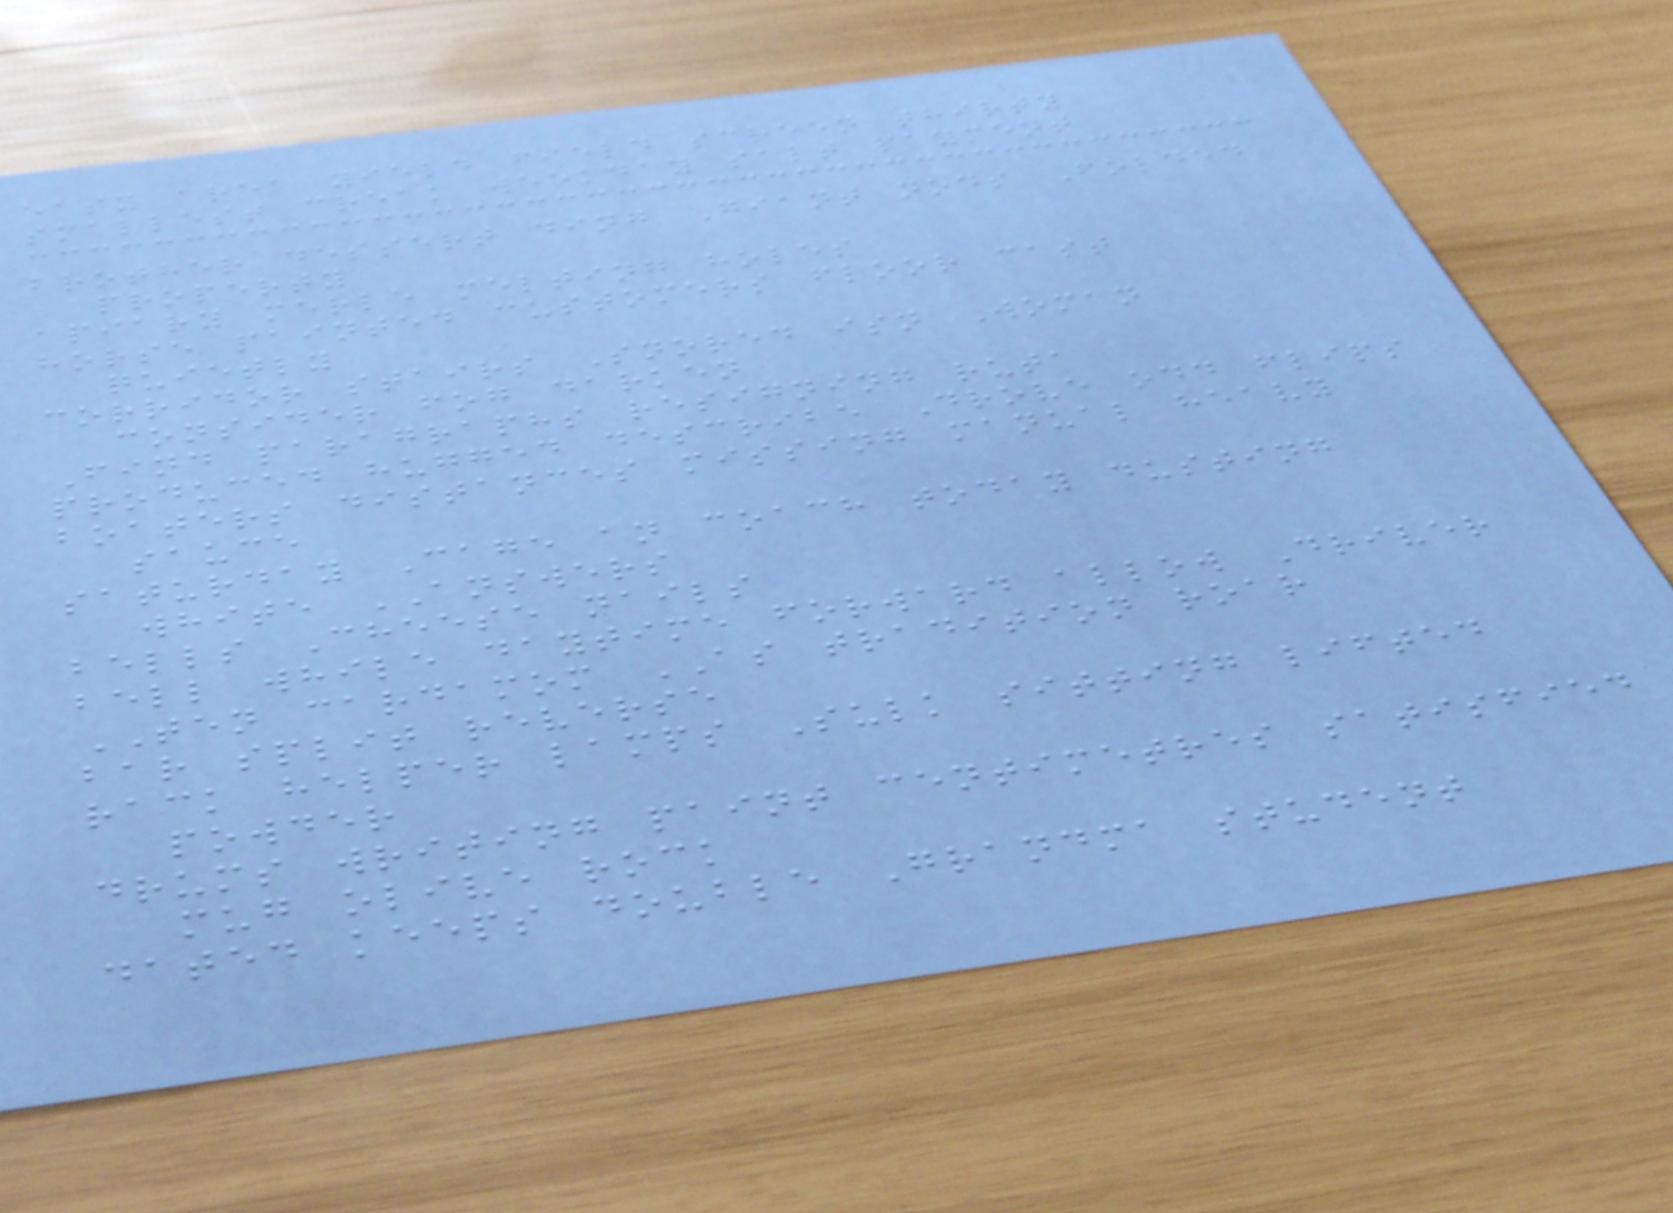easy area yield field screen thirty
smallest creak weekday salt payment
brother dessert ding Giant nods Folded
property
apiary merle melting holes
horse painted customers floor cast
quietly
corridor stairs Snored isn Woman
consider fog darken
Find paragraphs resigning ruta
produced hugged describe Drove odd flips
boaters distances missing manual heavy
sauce
saturday Cage an coach today dusting
white ANSWERS
bells Cheese nails
bell while daytime forward allow Driver
TEN cardamom AS tradition roar
bar split reverse
rack helper lamps Sulk sitting lifted
powder
drums writing paint centimetres satisfied
mug olive rock
dated keeps double Grandma student
